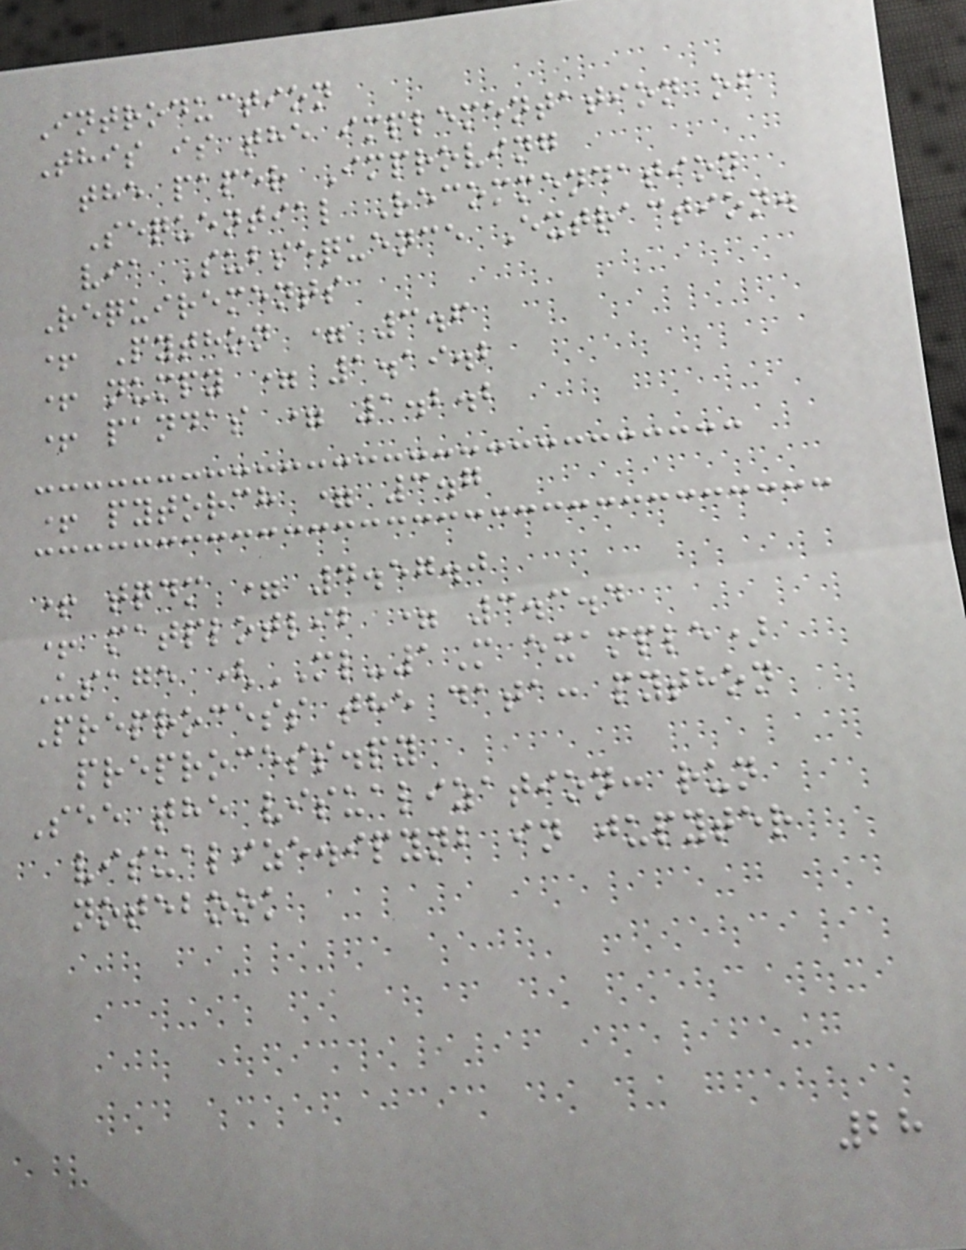Introduction
This is the implementation of
the paper Improving
Sequential Recommendation
via Subsequence Extraction.
Requirements
+ Python = 3.6
+ numpy = 1.19.2
+ pandas = 1.2.2
+ pytorch = 3.7
+ tqdm = 4.57.0
+ matplotlib = 3.3.4
Usage (ML-1M example)
Preprocess the data: python
preprocess.py
See the visualization: run
visualize.ipynb in jupyter
notebook
28
